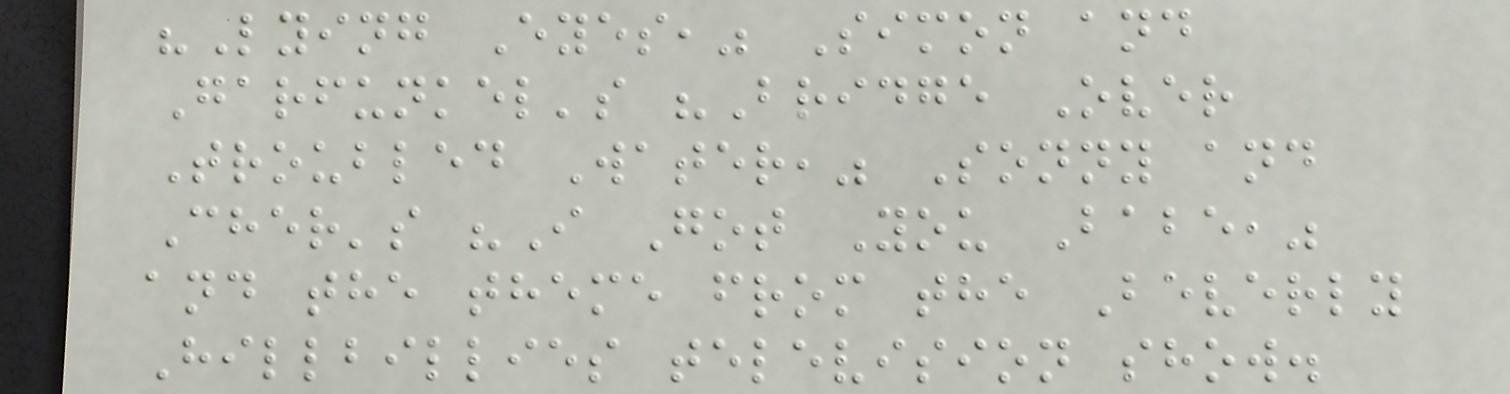"Lying Eyes," Simon and
Garfunkel's "Bridge Over
Troubled Water," Sonny and
Cher's "I Got You Babe,"
and the theme from the Beverly
Hillbillies television show.
